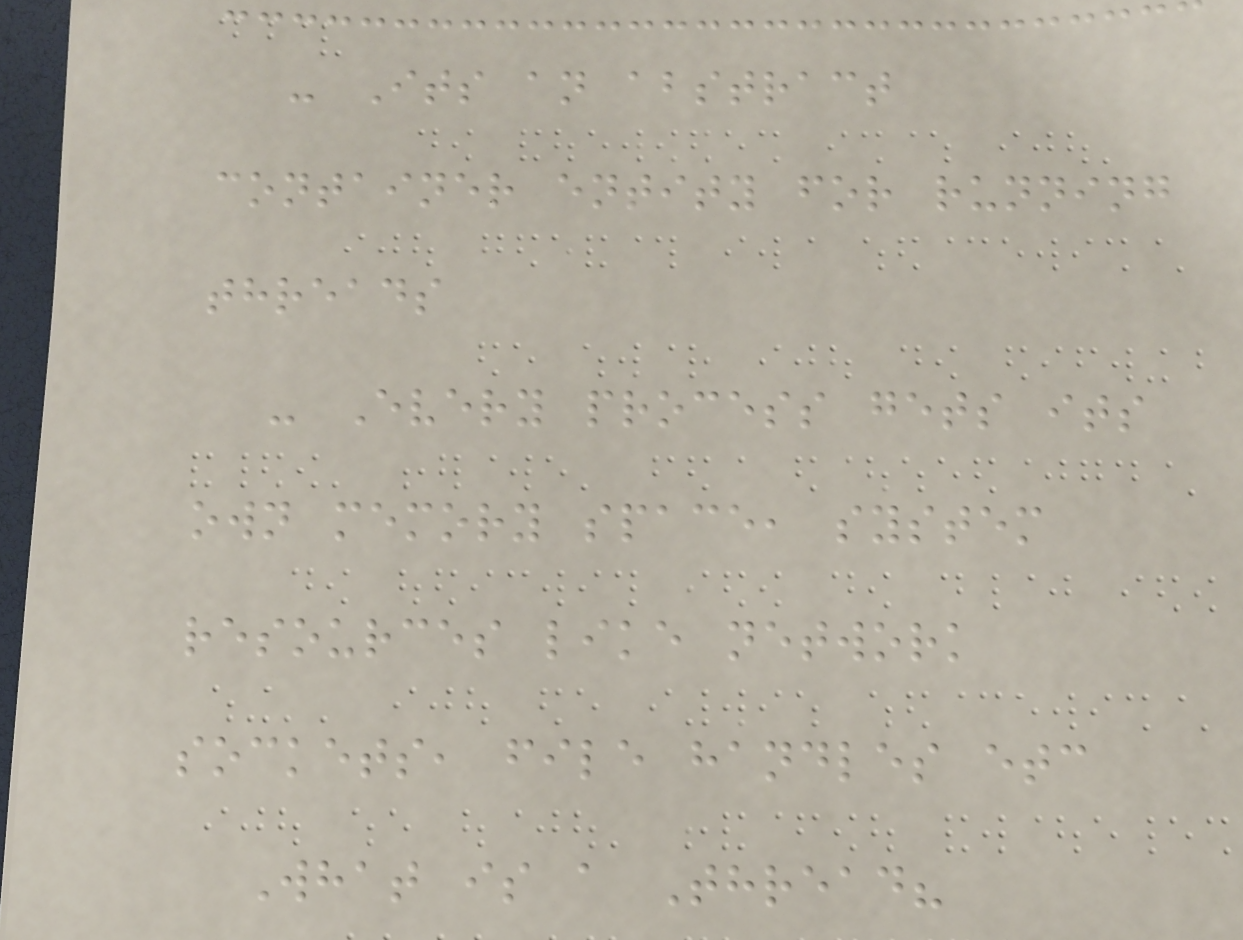- Its an abstract
container entity for running
threads
- Every process gets its
own memory space, system
resources like network
sockets, file handles etc
What is a Thread?
